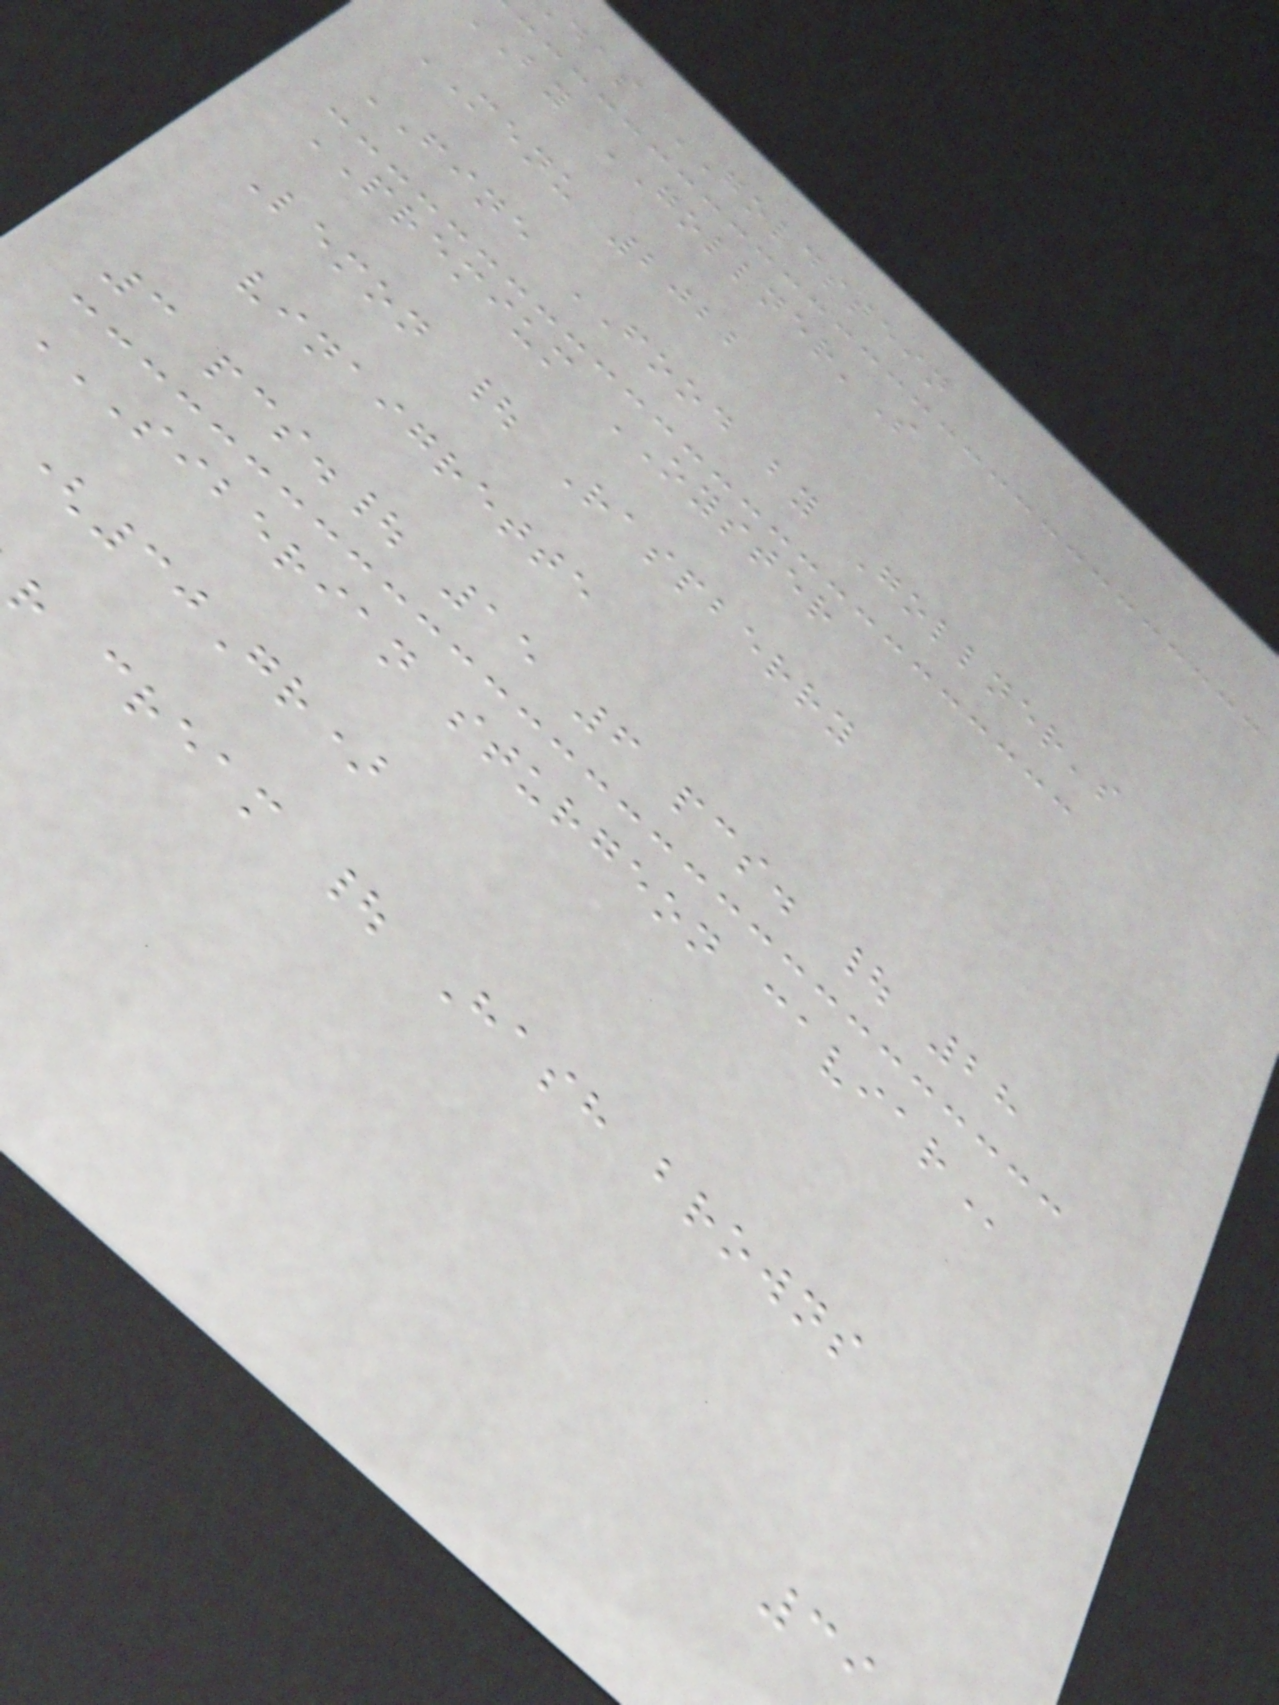das GOLDSTEIN
BY GOLLNER'S
MENU 2022
FINE FOOD by Gollner's
PREMIUM OYSTER
Lemon | Raspberry
vinaigrette
3 pcs.| 15 6 pcs. | 28
SIBERIAN STURGEON CAVIAR
(30Gr)
r cream | Hash browns
39
